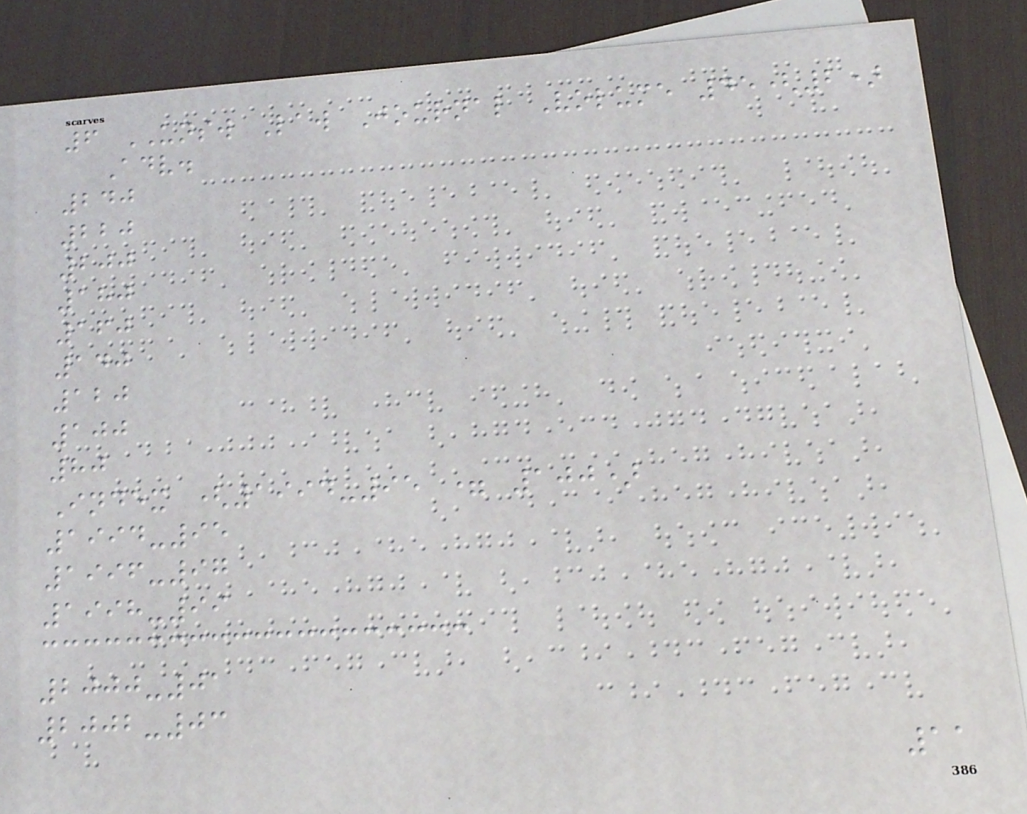6 UNSW Law Journal Volume 45(2)
Adv.
240
220
200
180
160
140
120
100
80
Index (1994-95 = 100)
1994-95
1996-97
1998-99
2000-01
2002-03
11
